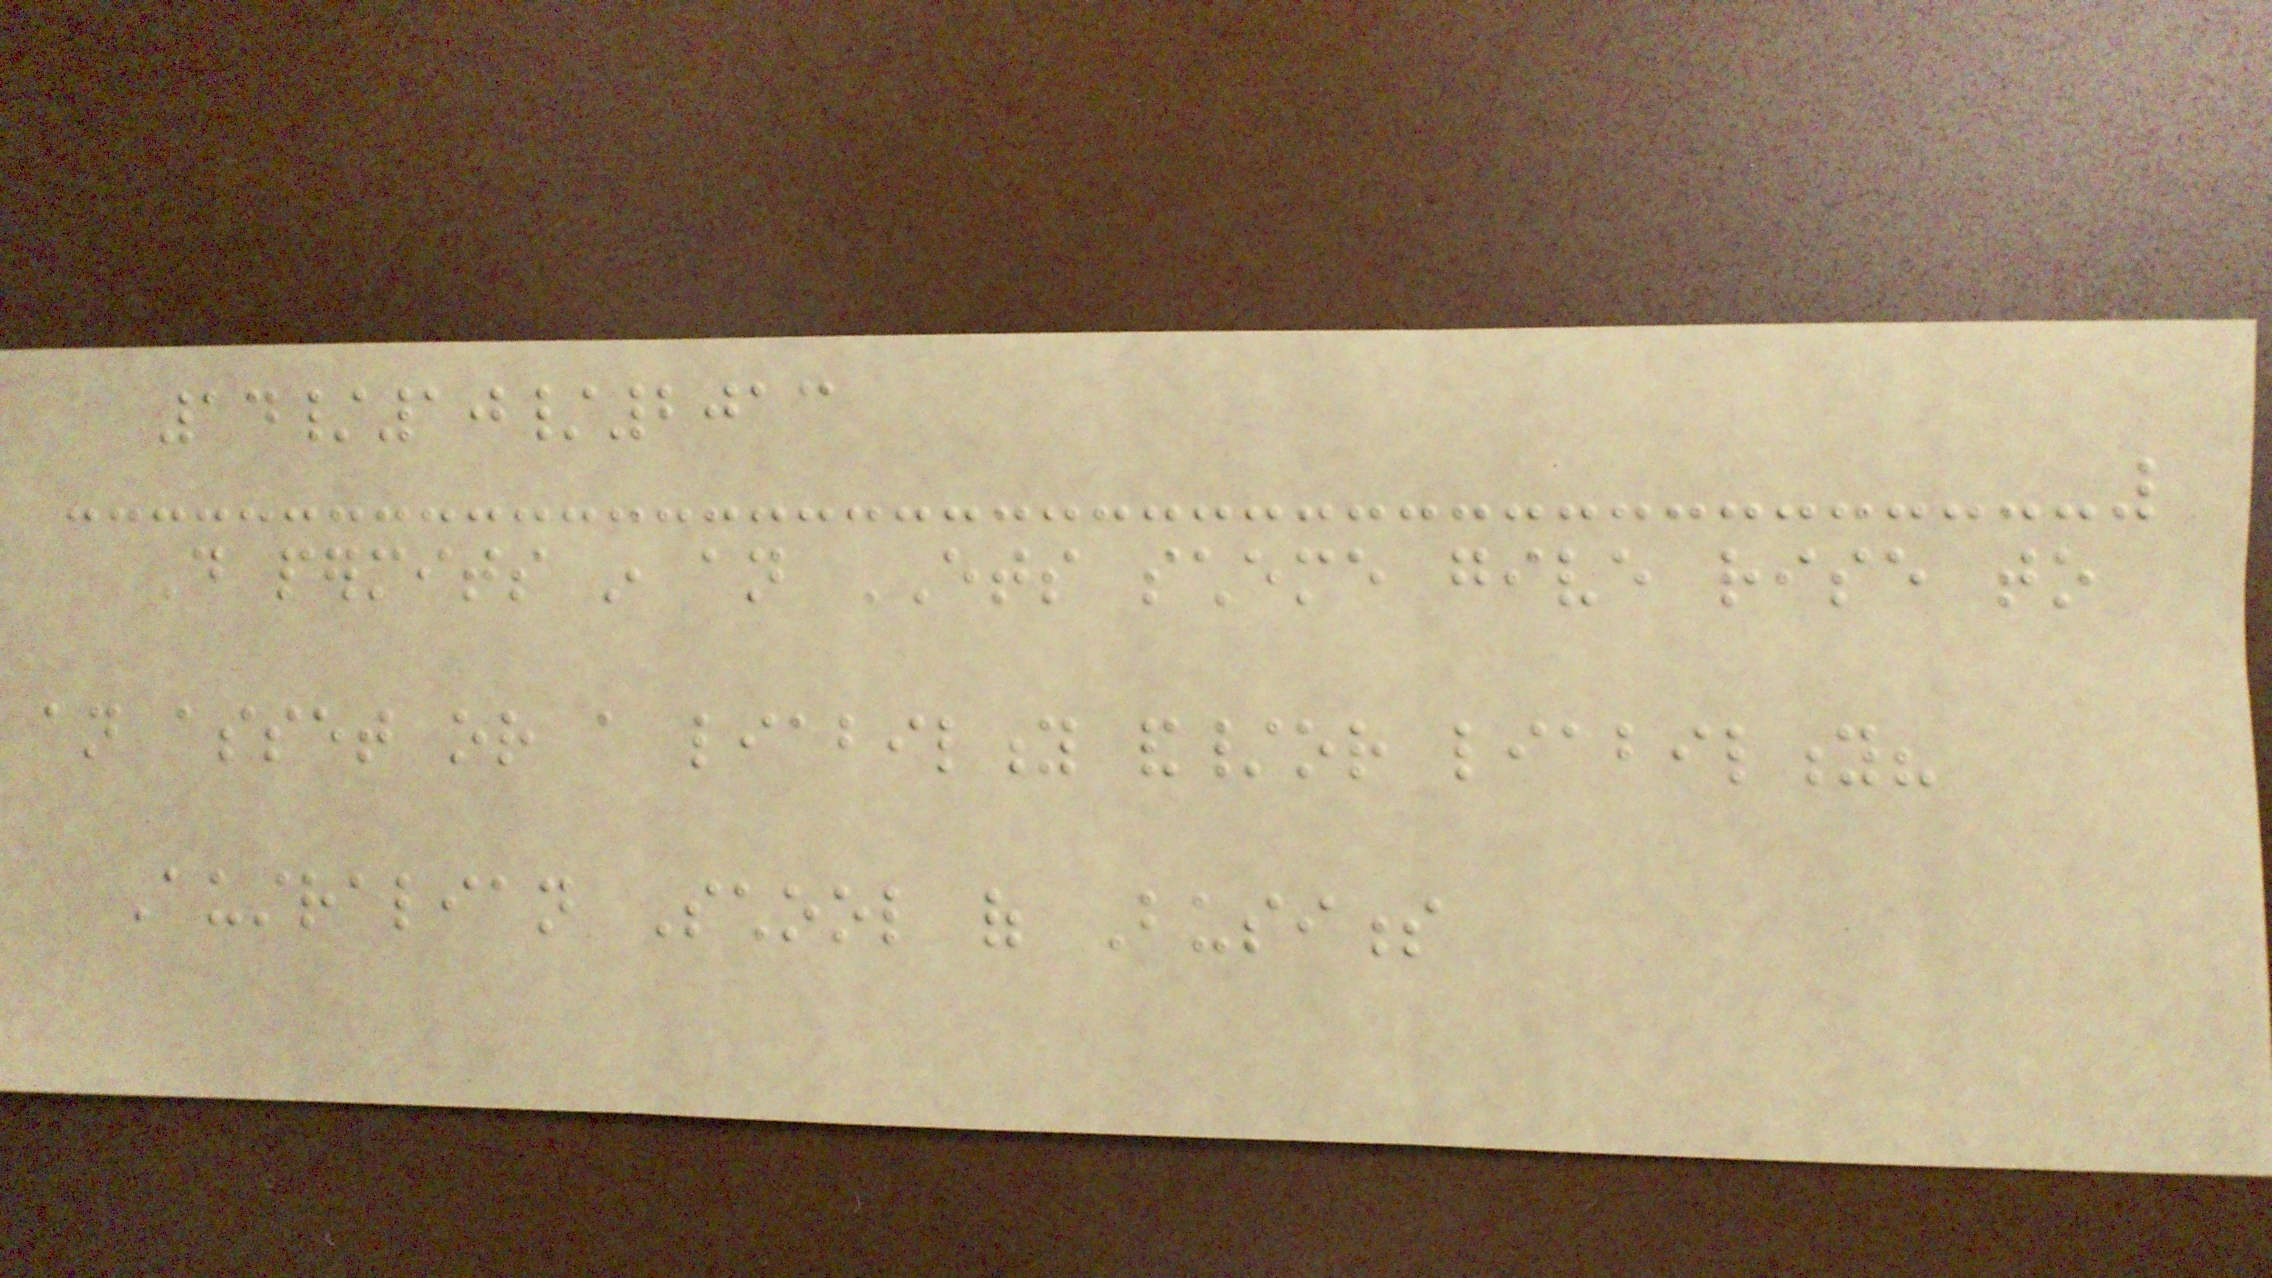14/10/2013
Do permits in an ETS scheme give rise to
an asset or a liability and/or liability?
Australian School of Business
